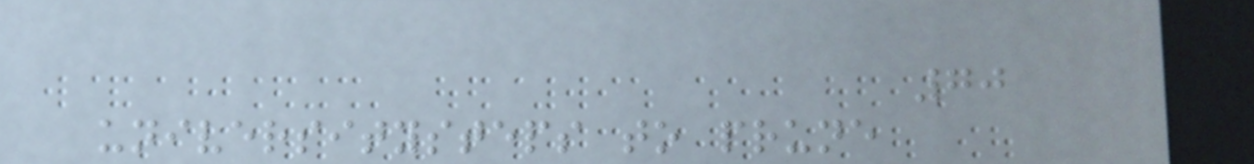70
universitysteps to prune
